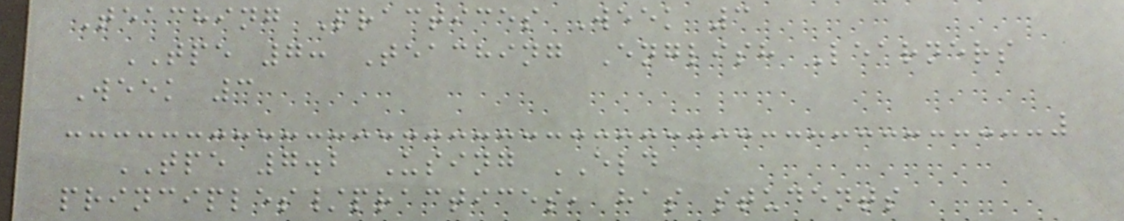Teaching Practices Week 3
TPE 7: Teaching English Learners
Week 3
TPE 7.2 Using ELD
principles/practices, has students
